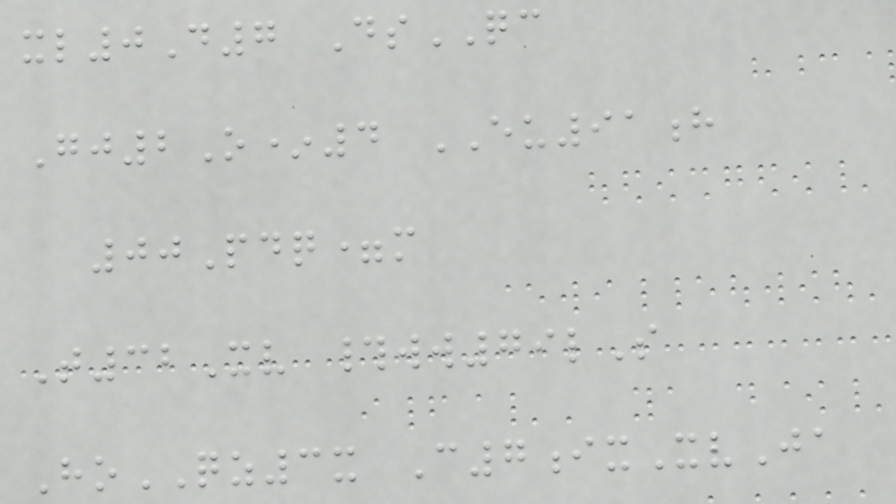xl0D7 DsQC
Gj2O*4 EU91h
00Pdq=m
T32Xv #ww79lS
HoQZ3x C7ixXvJa
